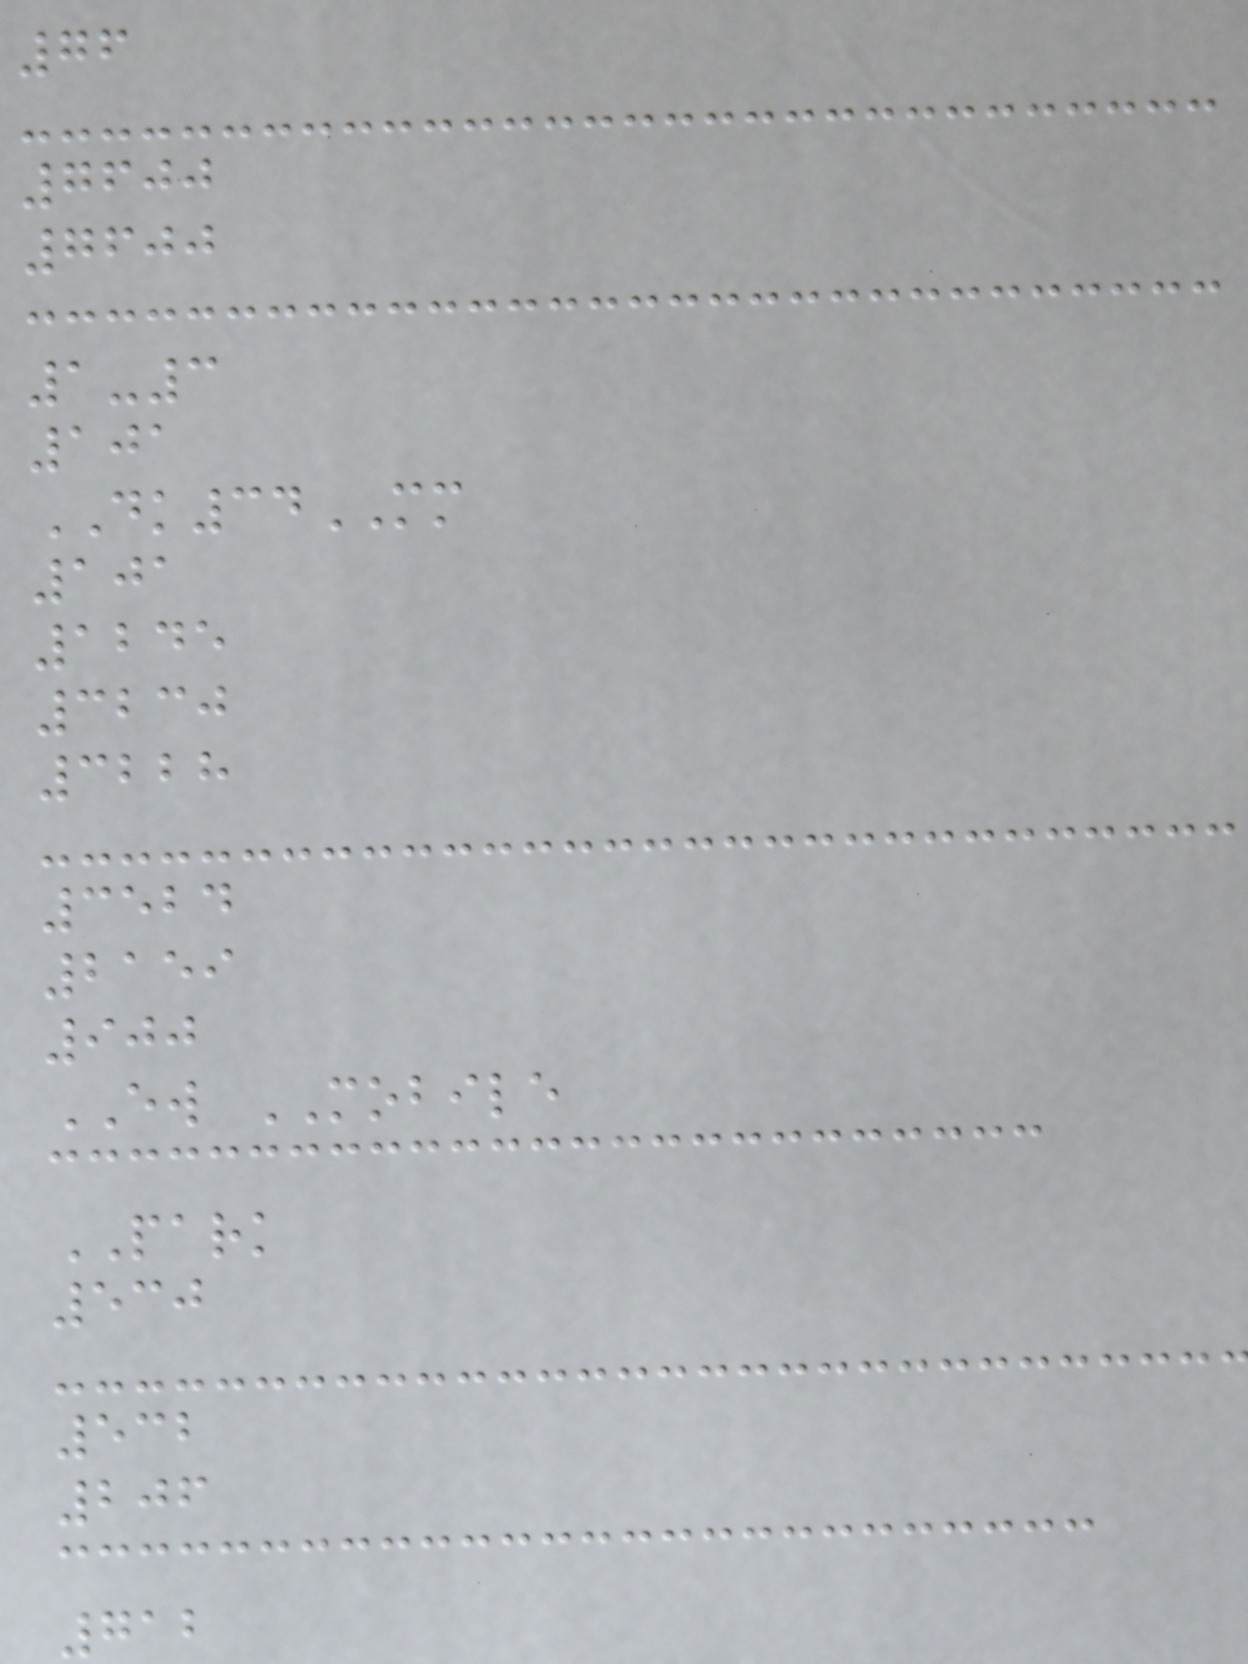76
7600
7600
1-3
101
DK34MM
101
1245
3230
3228
3524
2159
900
EW MOBILE
PARK
530
532
206
712
